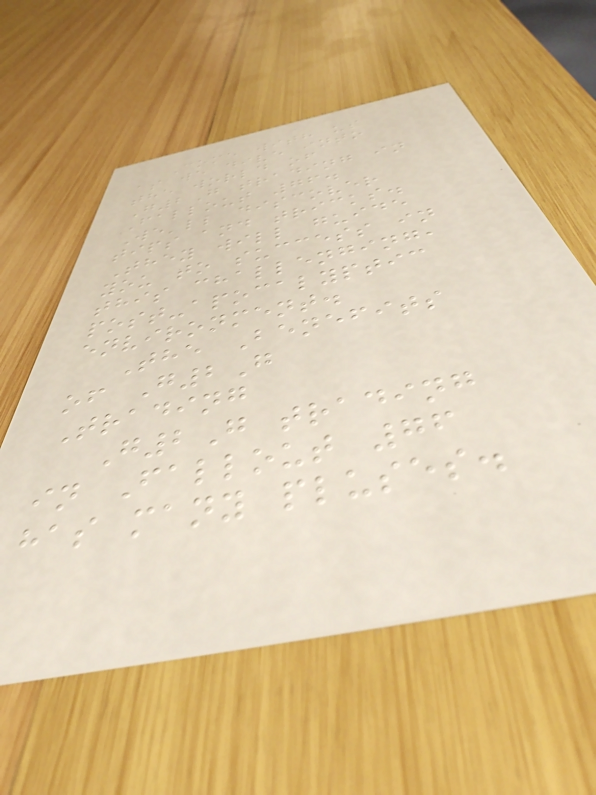Come with us
as we dive into
the world of
G2G trading in
Fallout 76.
We'll discover
tips and tricks.
They will guide
you to success in
this challenging,
post-apocalyptic
environment.
The Benefits
of G2G
Trading
G2G trading
in Fallout 76
has many pluses.
